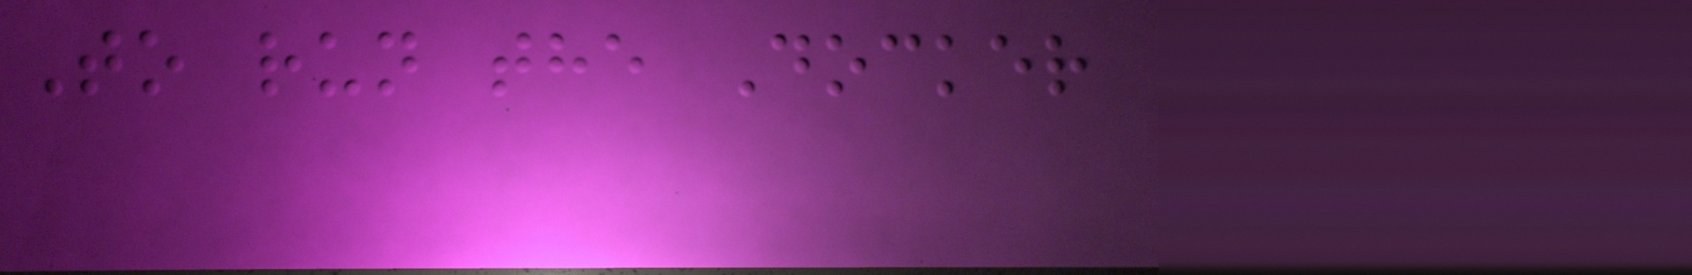To run the Docker
